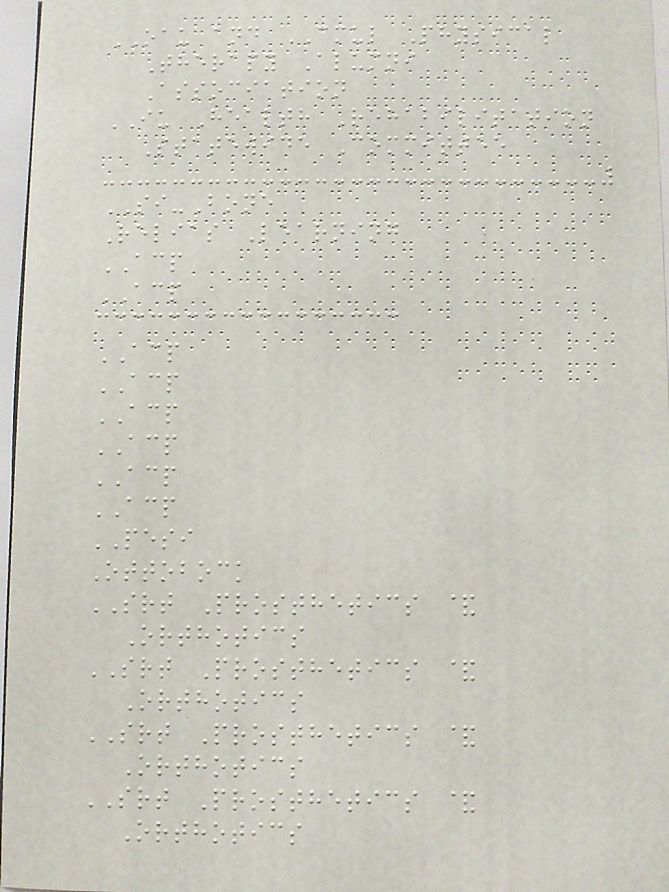OAU and CMUL Physical
Therapy Alumni
Association
IU Health Rehabilitation
Statewide Committee
SI-Bone
Relias Learning
ACP
ACP
ACP
ACP
ACP
ACP
ACP
ACP
PESI
Ottobock
SRT Prosthetics &
Orthotics
SRT Prosthetics &
Orthotics
SRT Prosthetics &
Orthotics
SRT Prosthetics &
Orthotics
